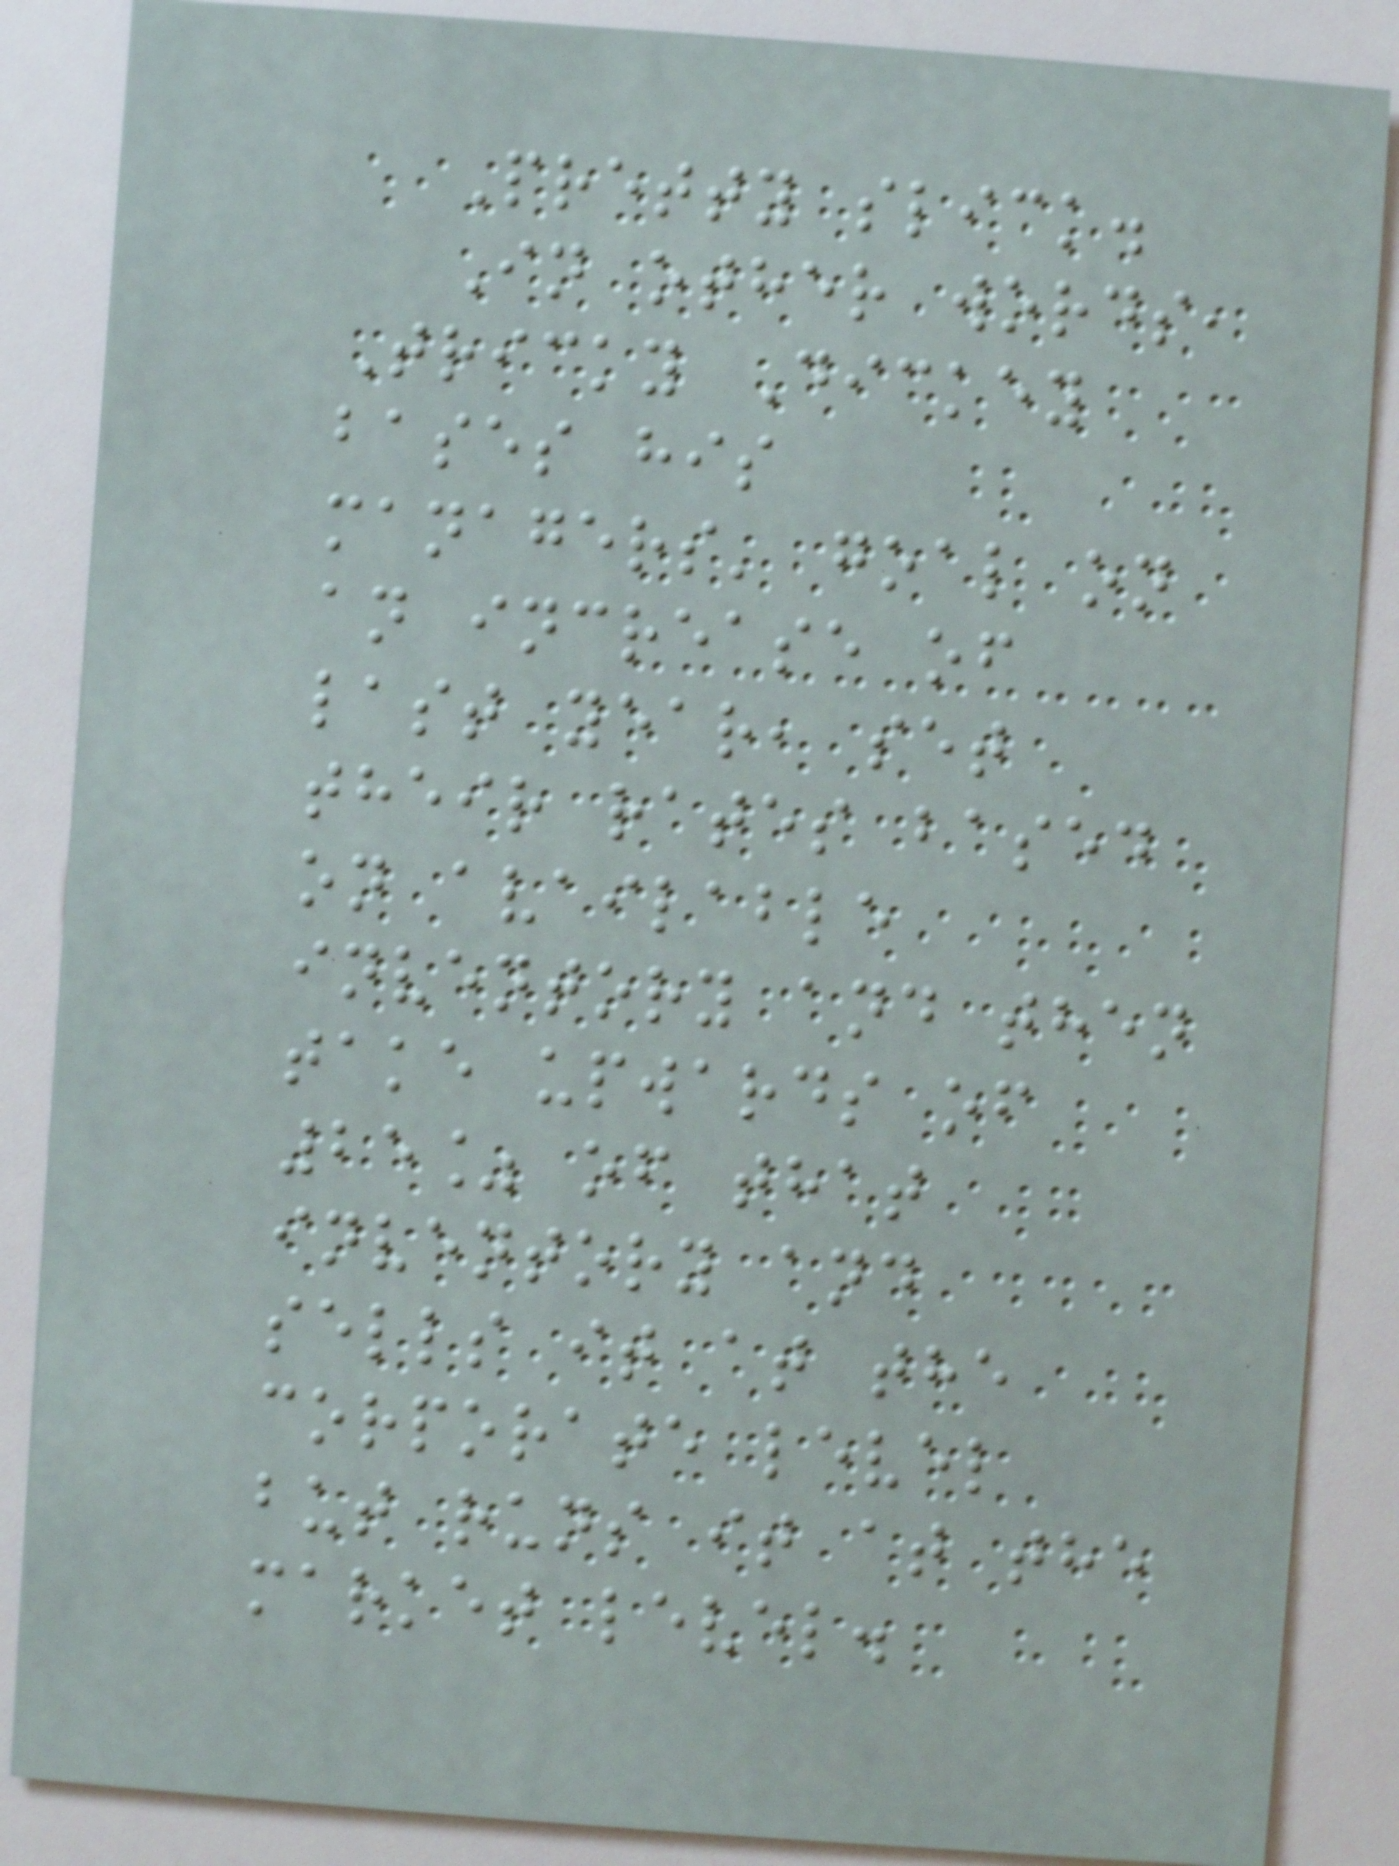Pretty slick.
In other words,
Tricky Dickey
bases his
managers' goal on
an increase of
last year, set
their rates based
on available
inventory and then
take upwards of
25% of that
inventory and
sells it at the
corporate level
but runs it at the
market level.
